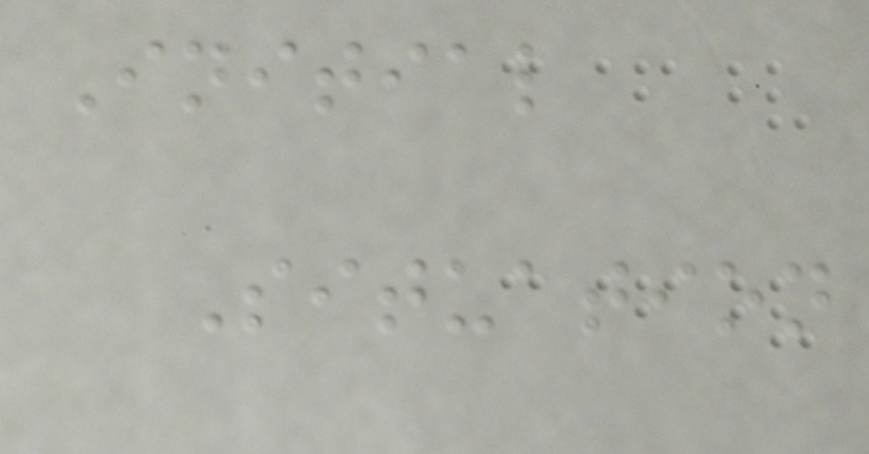Initial
Situation
